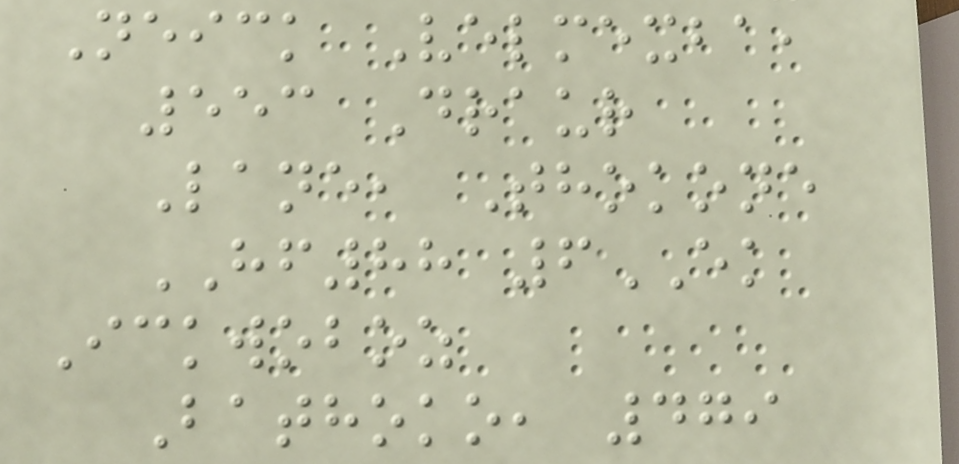Neick Velmexba,
553 Draur
Lane, Thokone
HF88 6EK
Ickwoboz
Bathoko, 479
